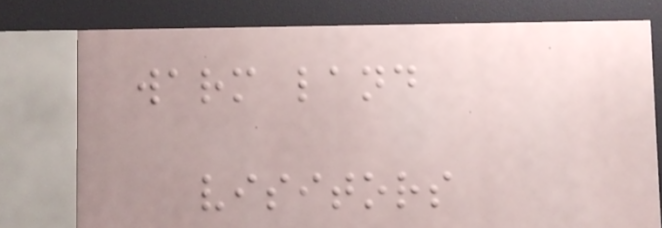warm land
visitors
